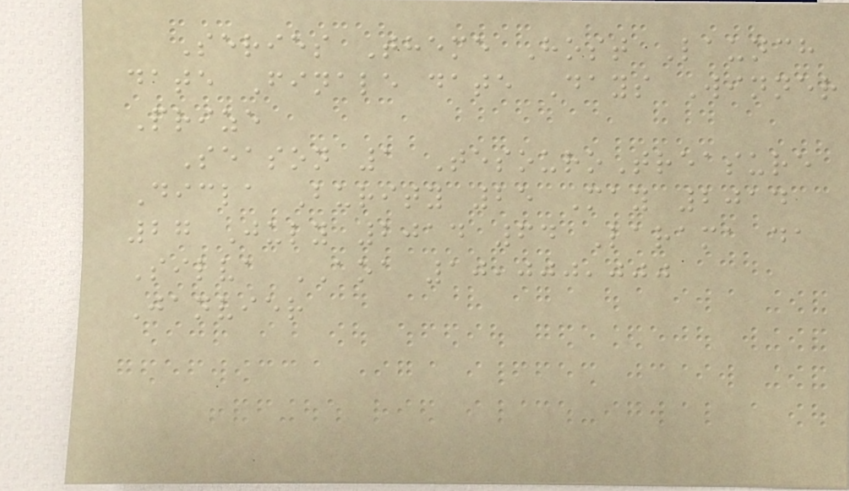Series Theme Host Launch
date Finale date Days Winner
Prize
Season 1 TesouroTreasure
Dicla Burity 25 May 2014
27 July 2014 64 Larama da
Silva AOA 10,000,000
Janvier
